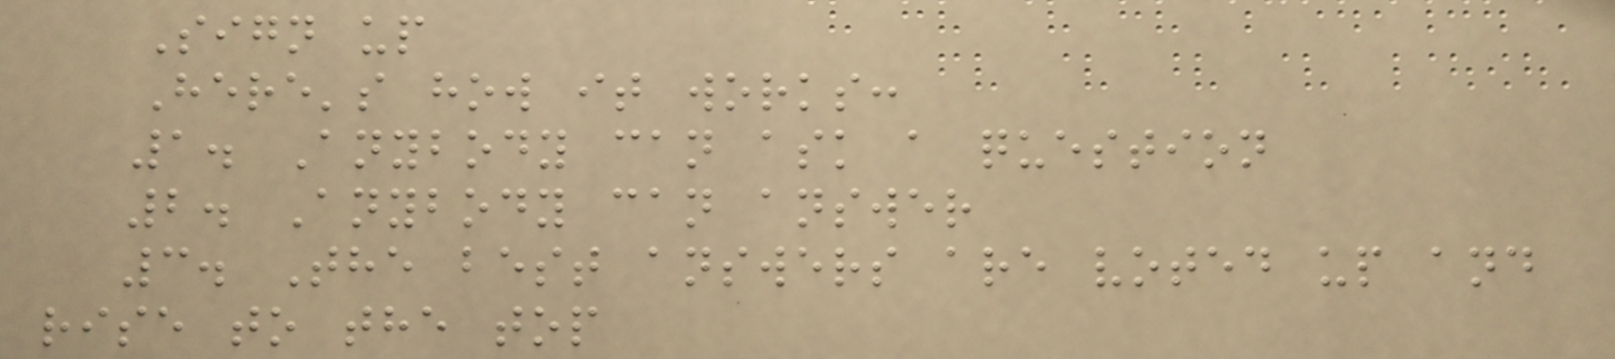Sign up
Here's how it works:
1. Anybody can ask a question
2. Anybody can answer
3. The best answers are voted up and
rise to the top
